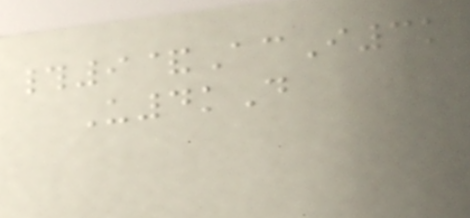#9&AcI3k
U4kD
